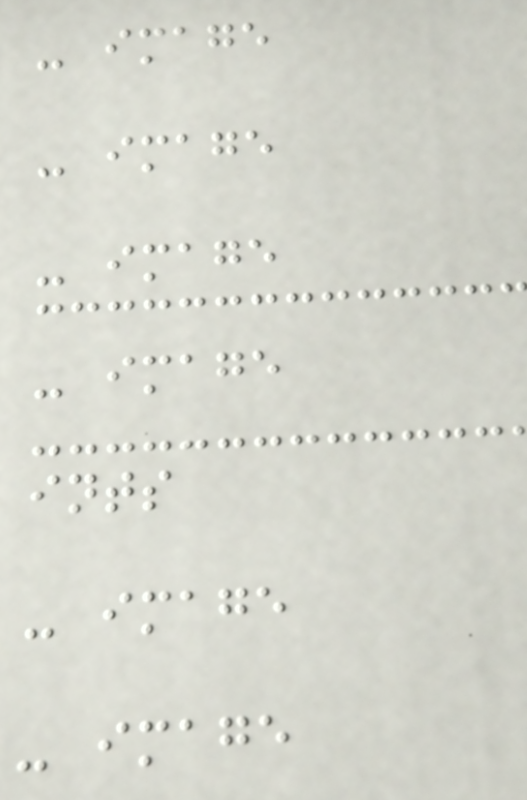- image
- image
- image
- image
ints
- image
- image
